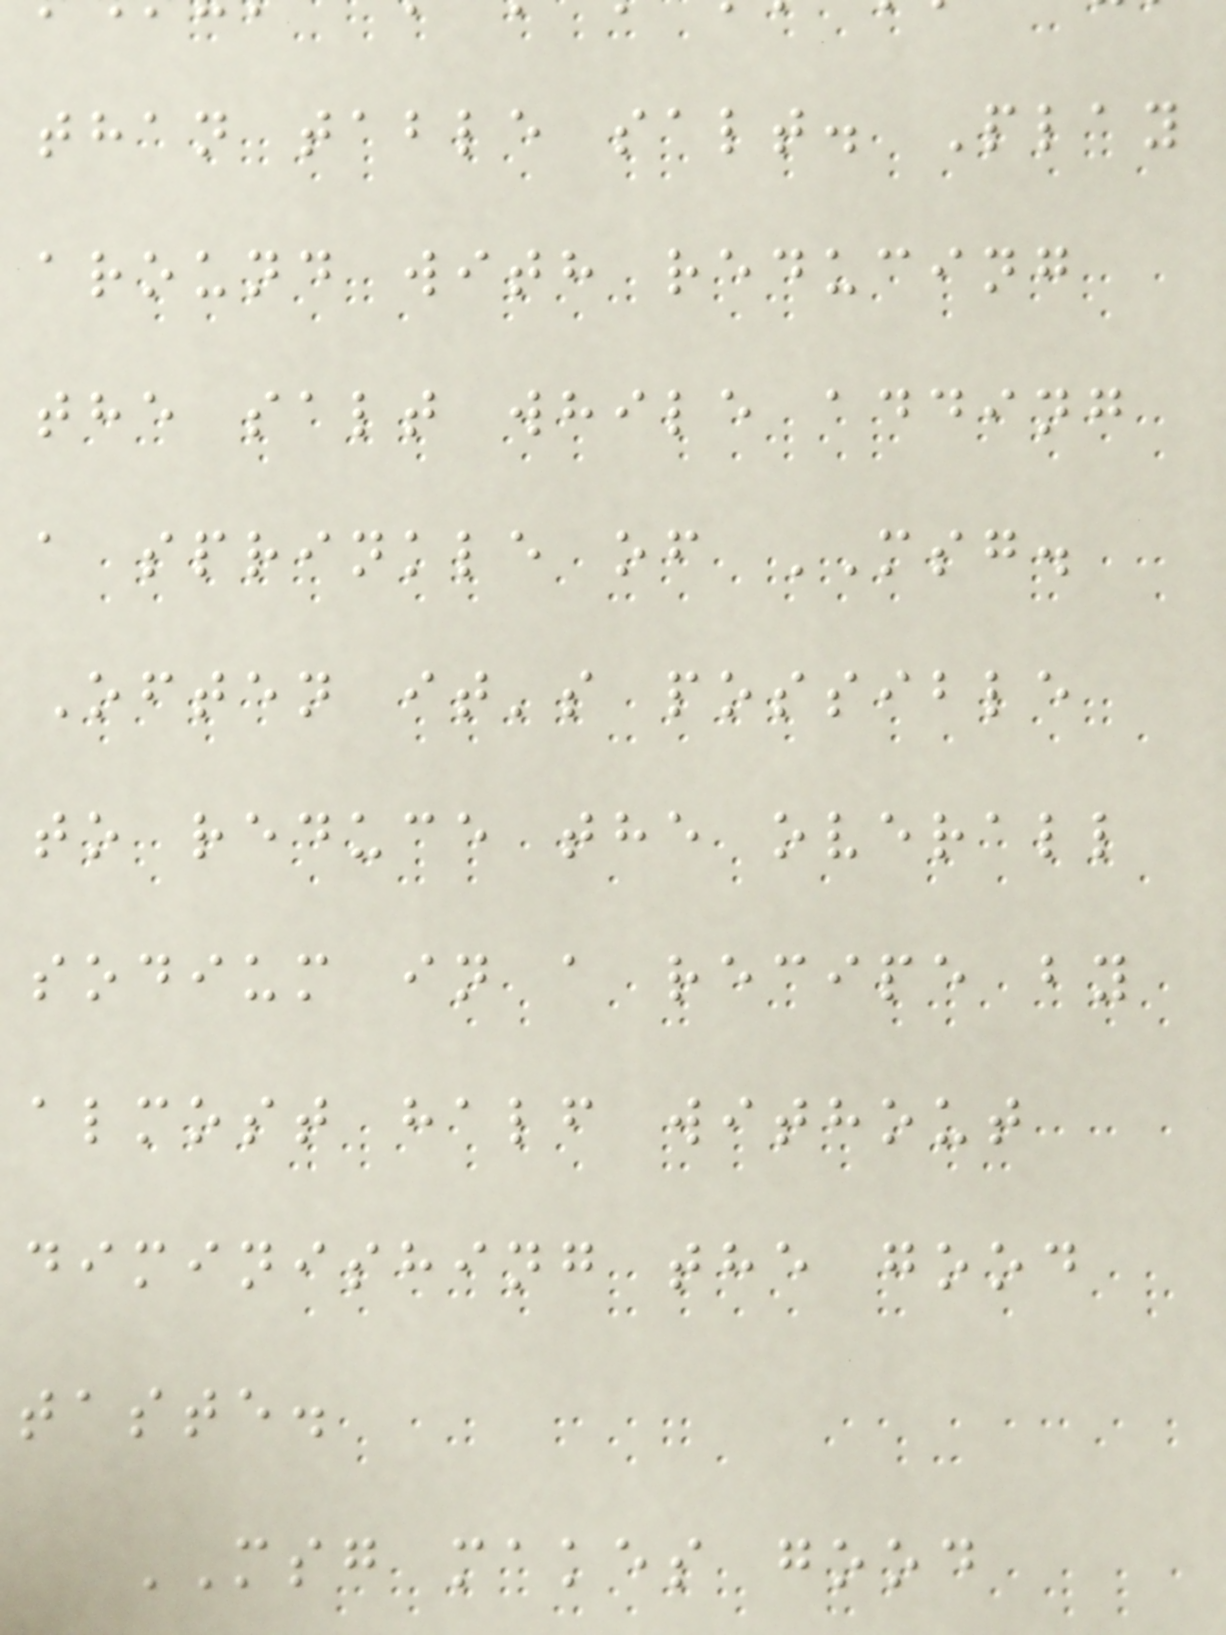than table salt. Play
around with reducing
the salt while adding
a sprinkle of MSG.
Often it's possible
to reduce the overall
sodium in a recipe by
almost half without
diminishing the good
taste.
MSG makes good
